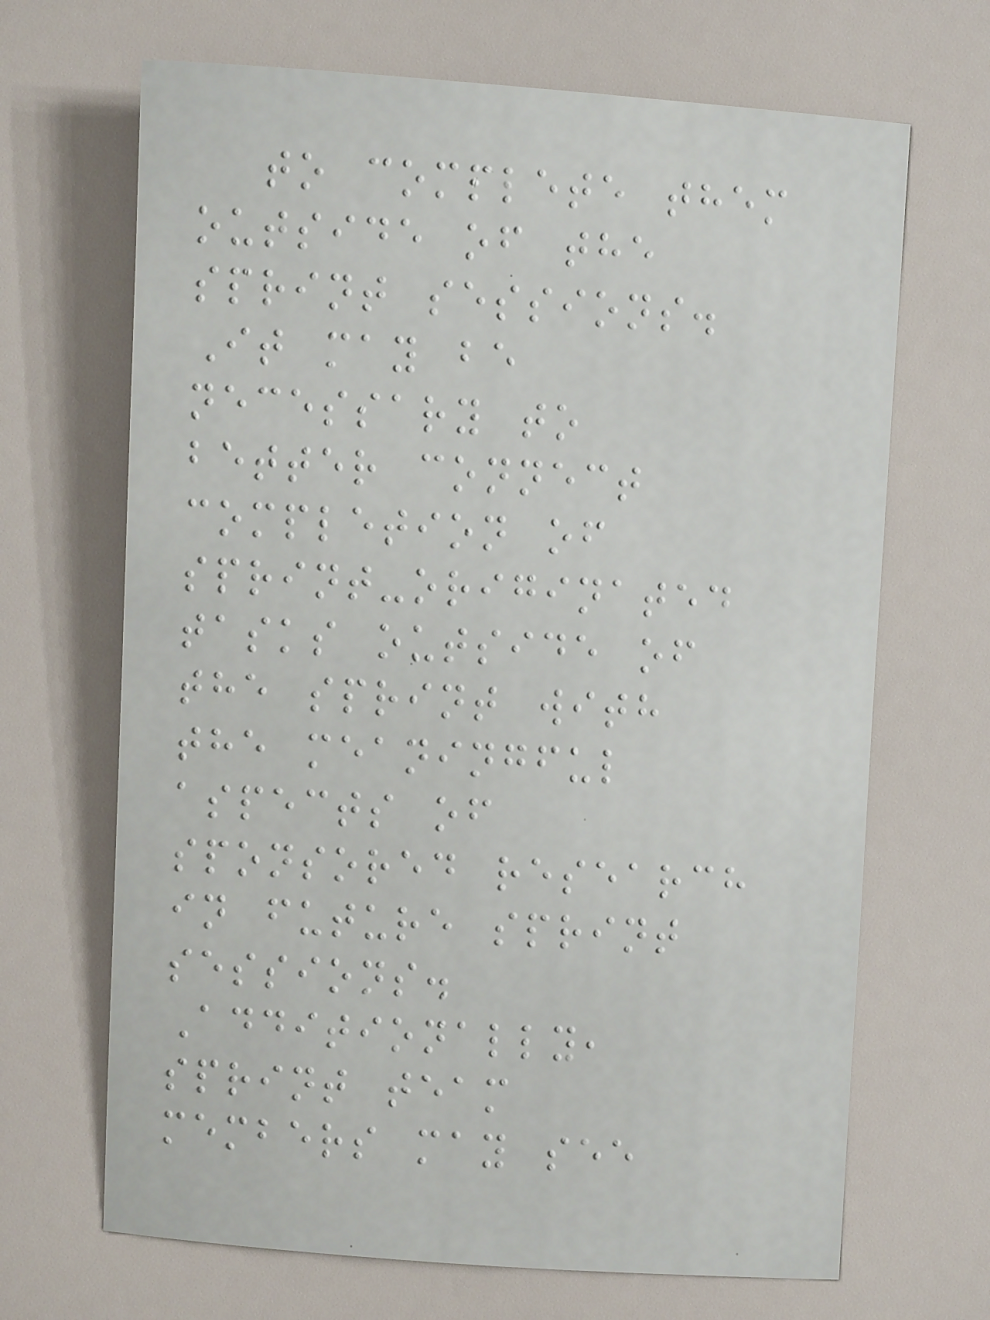to complete them
outside of the
sprint sessions.
It may be
necessary to
better connect
completion of
sprint-originated
tasks outside of
the sprint with
the meaningful
aspects of
sponsored research
in future sprint
sessions.
Additionally,
sprint team
members may see
